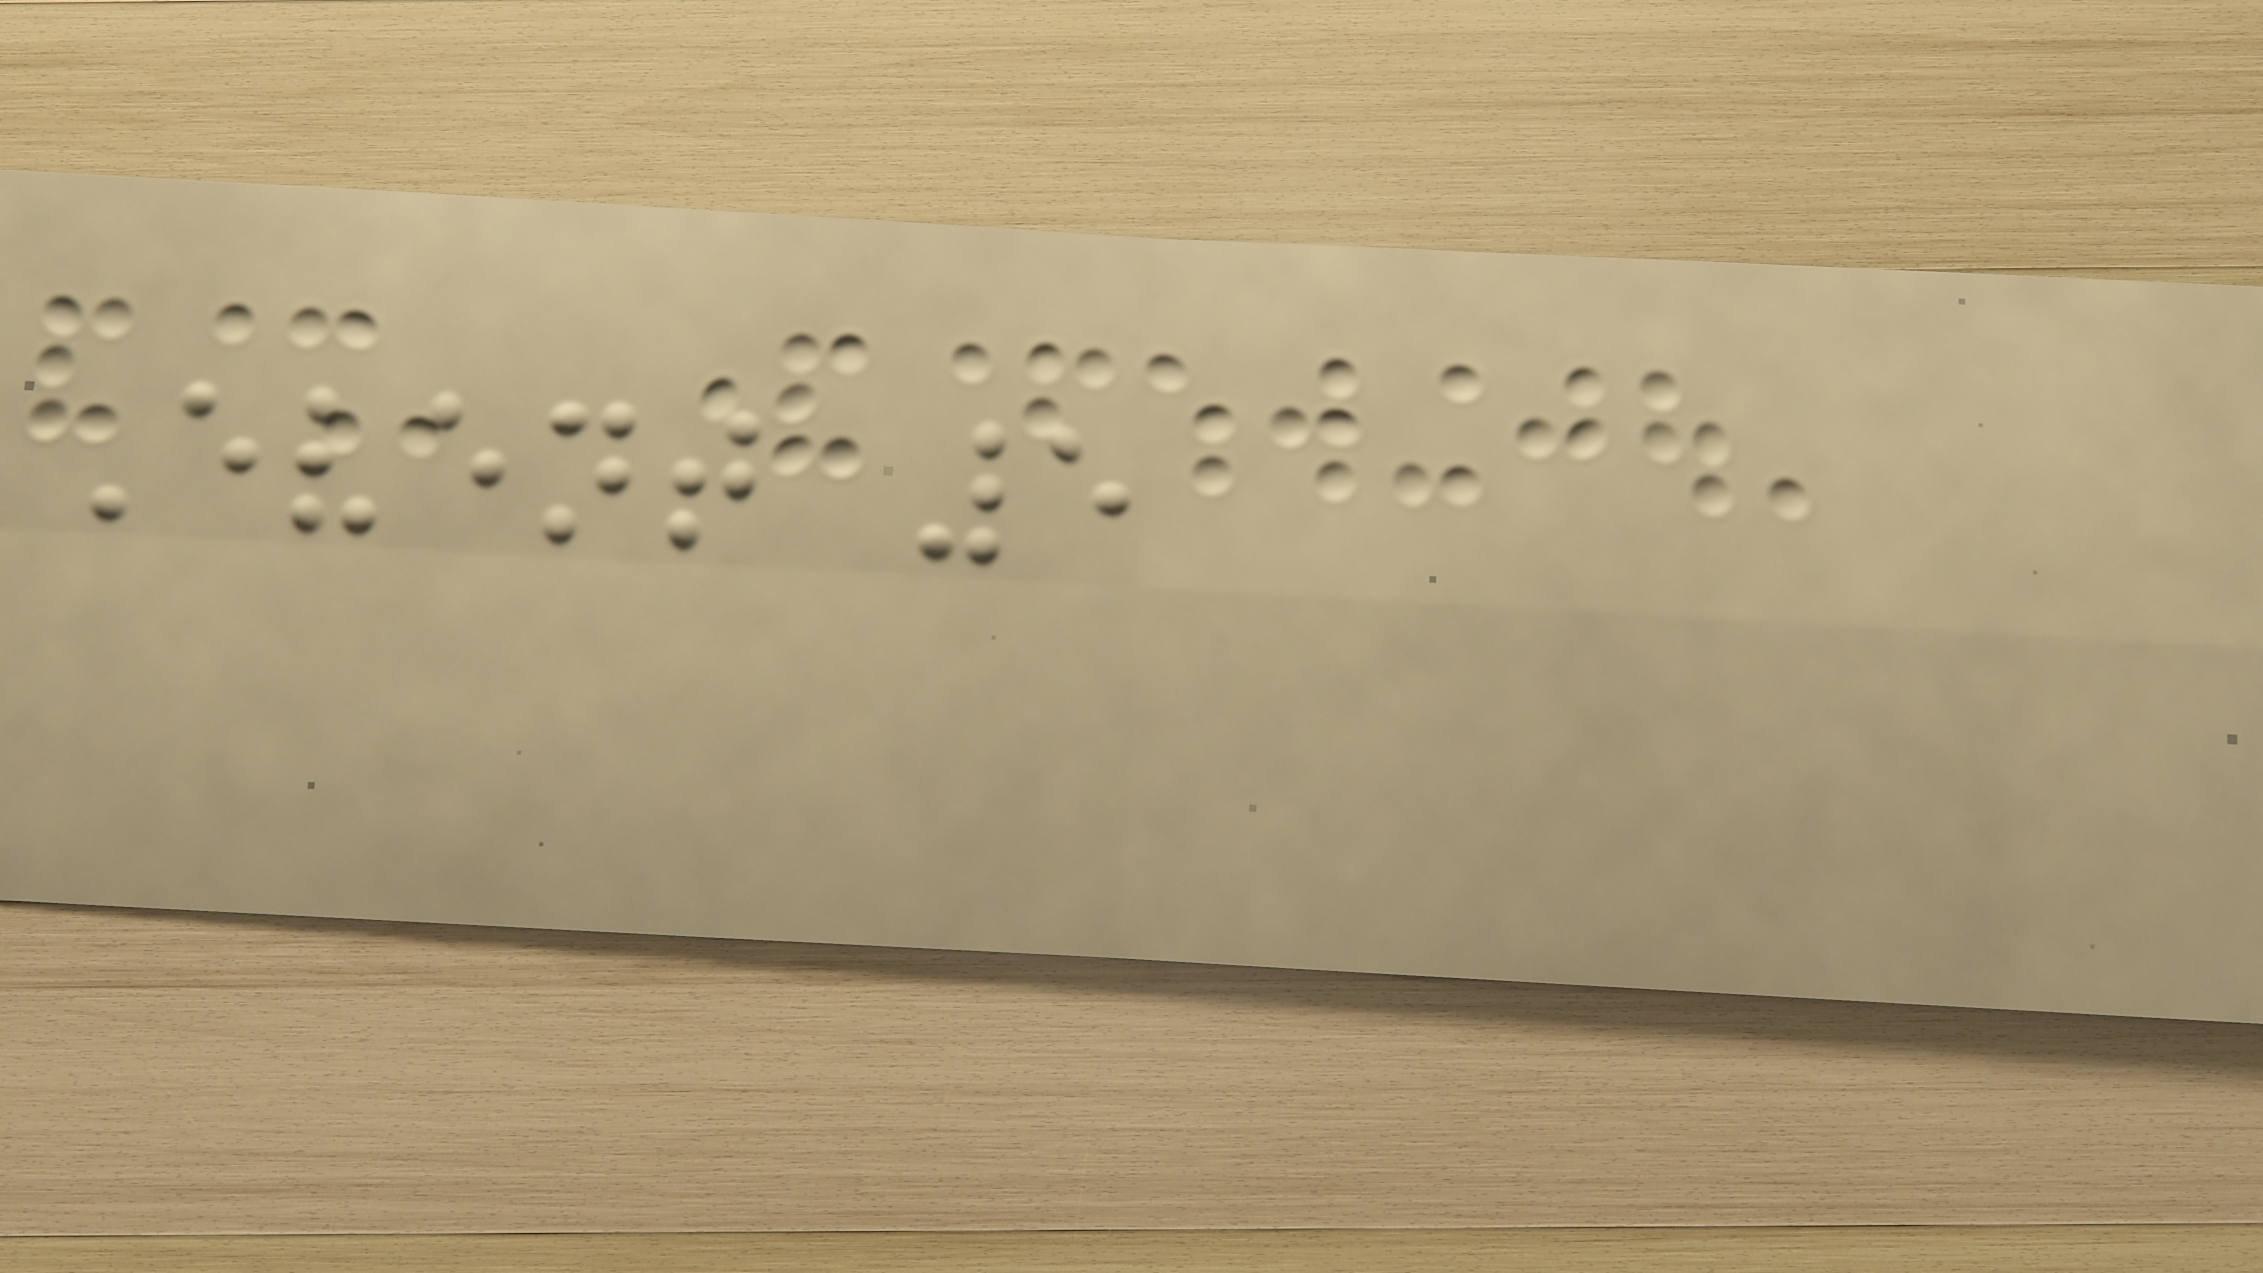Event 5
